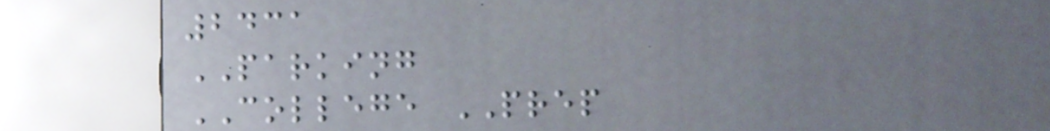2431
PARKING
COLLEGE PREP
